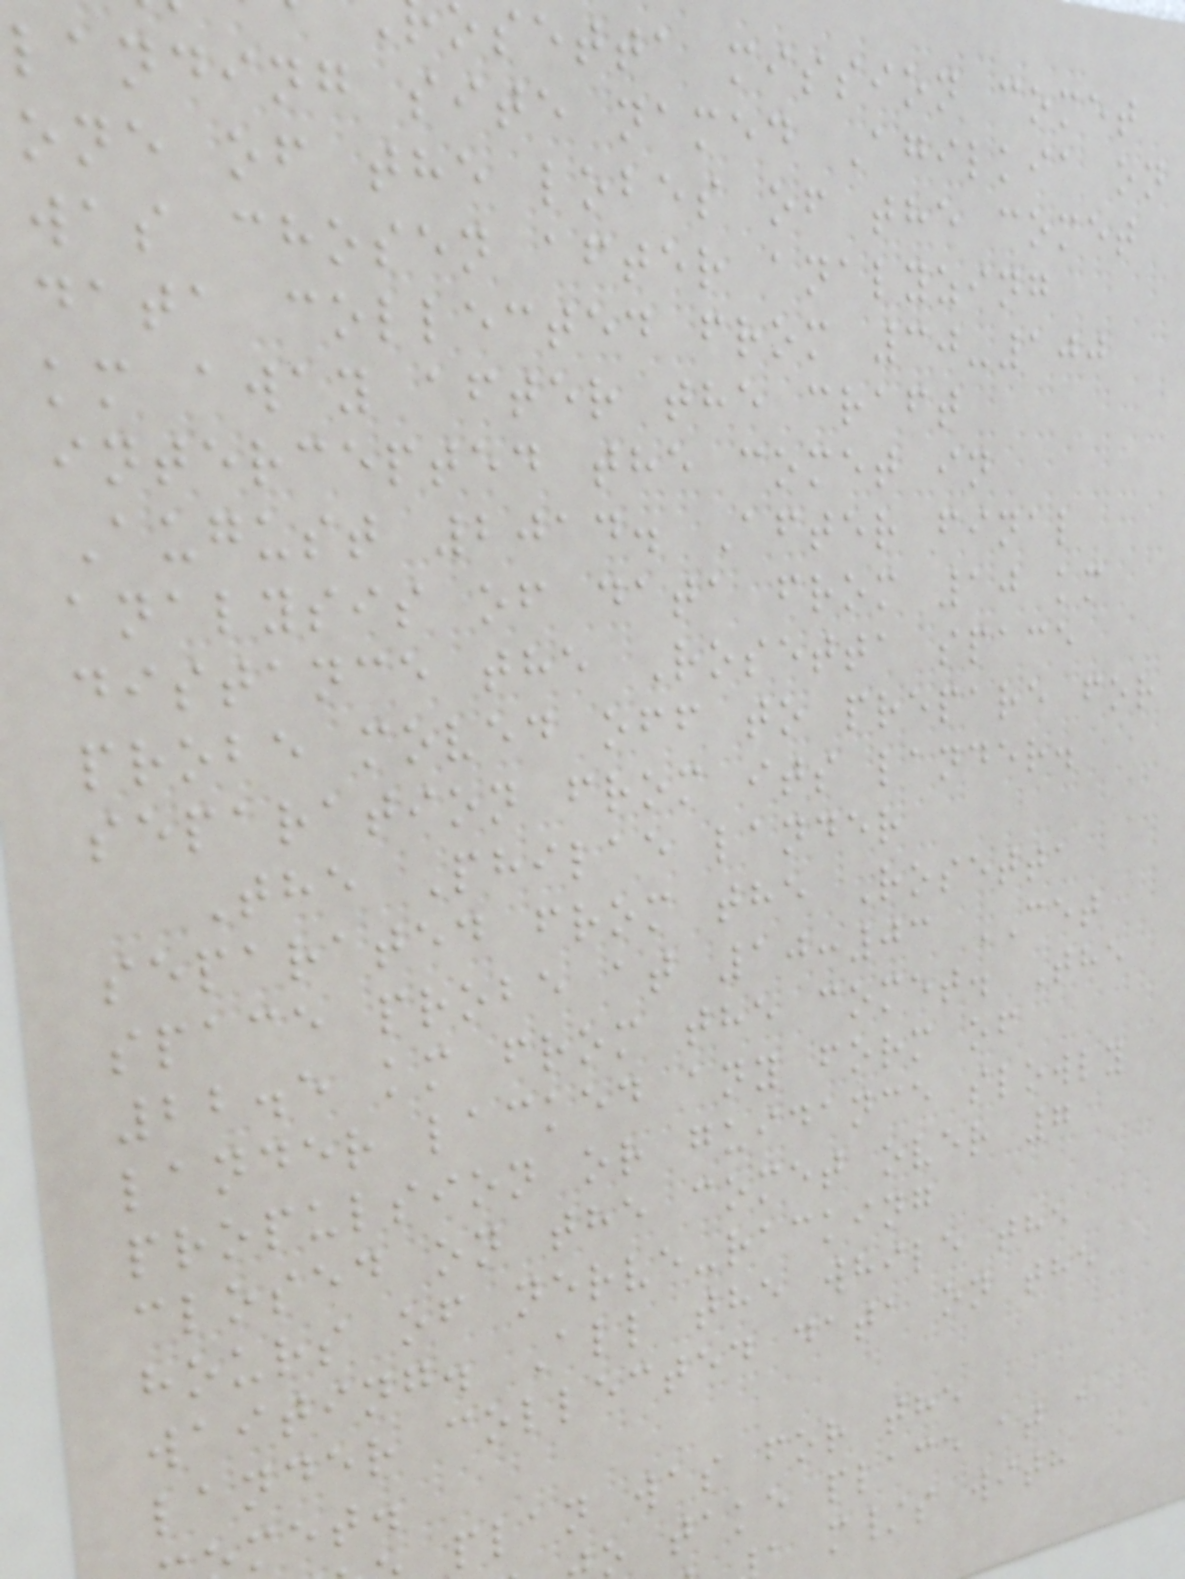setta mission comet
landing site named Agilkia on
one of the lobes of the comet
was chosen after analyzing
data collected from 30-100
km away after the craft
intercepted the comet in
August 2014. After final
analysis of data from 10 km
distance the Rosetta space
probe moved off to prepare for
separation from its lander.
The Philae lander
separated from the Rosetta
space probe at 10:03 CET
22.5 km from the comet. The
lander lacked any form of
propulsion or guidance slowly
closed on the comet over 7
hours of nerve-racking
waiting. All the while the
lander collected data on the
met.
plan was for the
o take place at a
a m/s with
